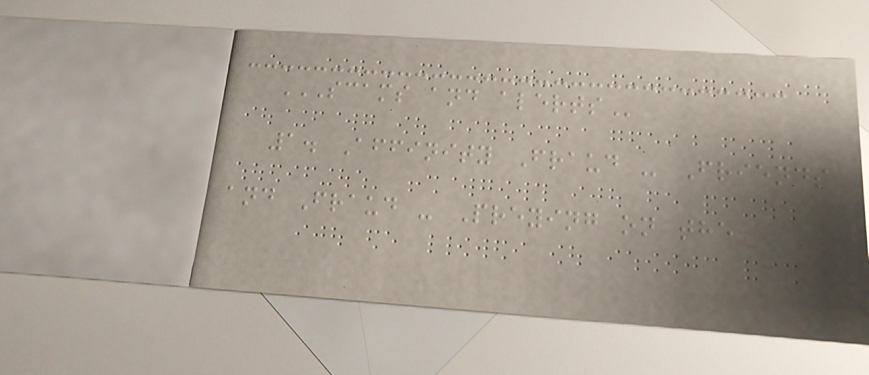SCAMS AND ALERTS
1. Affinity Fraud - Friends
and Fraud - Preying on the
